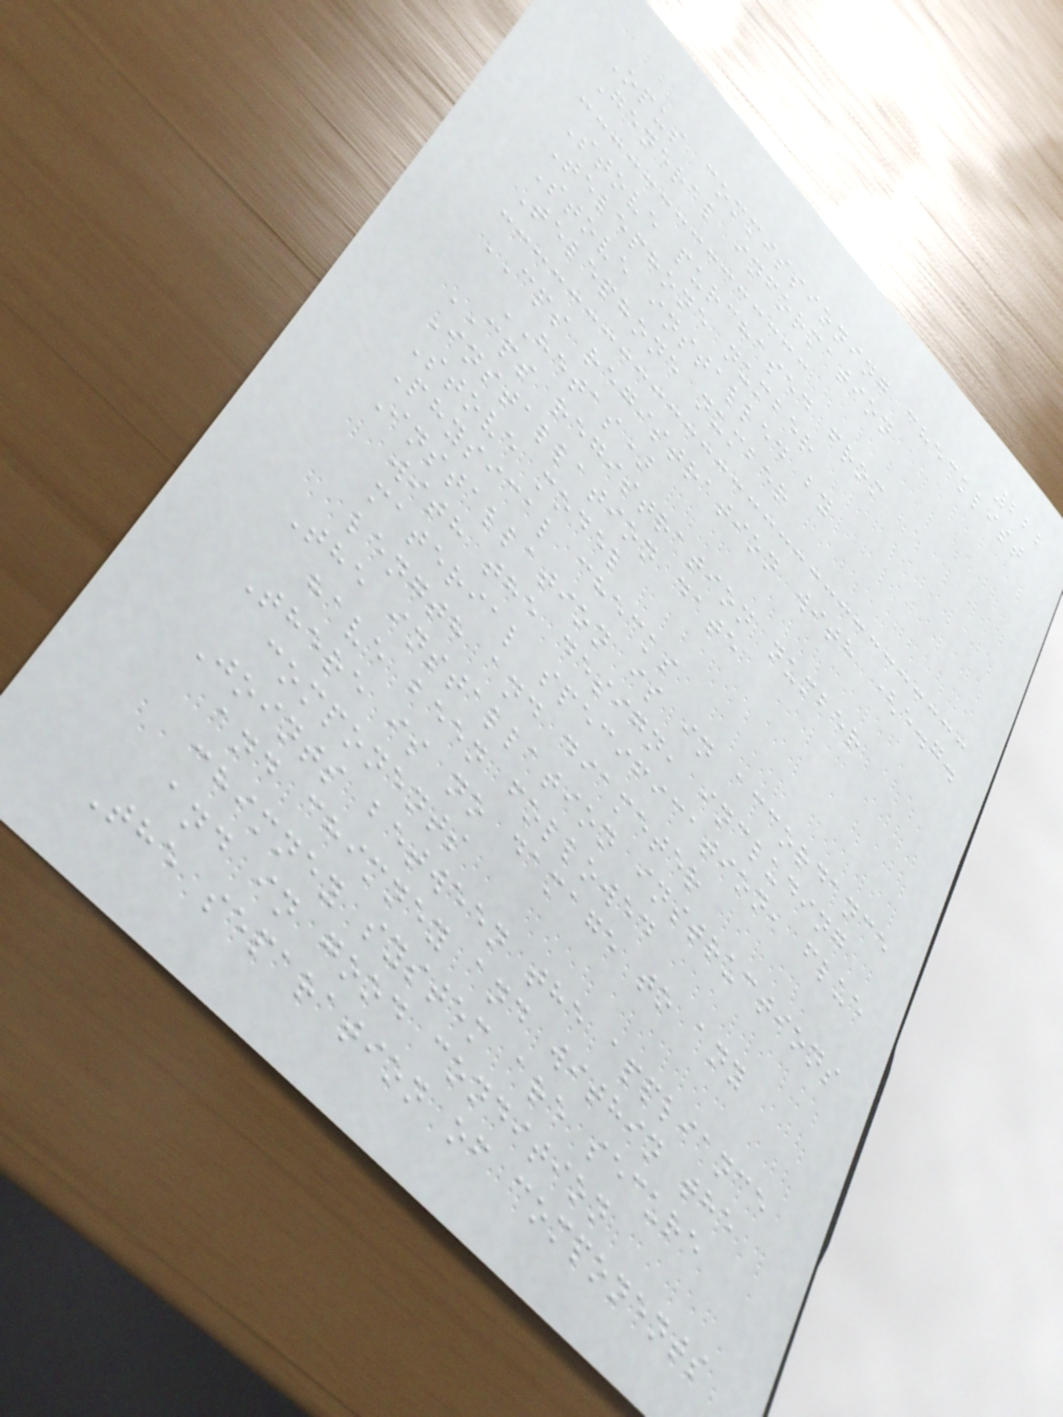222
Opus commissioning checklist
General information
Stove purchased from
Telephone number
Stove installed by
Telephone number
CPS registration with (e.g.
HETAS)
CPS registration number
Installation date
Stove model
Physical checks
Installation is in accordance
with the design, including
material specification, flue
length and diameter
The installation instructions
have been followed
There is no damage to any
components
Joints between the appliance
and chimney and within the
chimney system are secure
and in good condition
The separation of components
